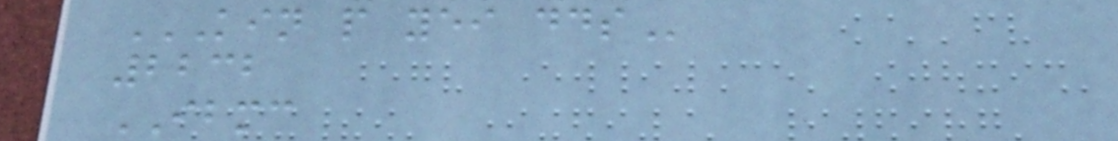KIN P YEI DDS
2232
IBMC
